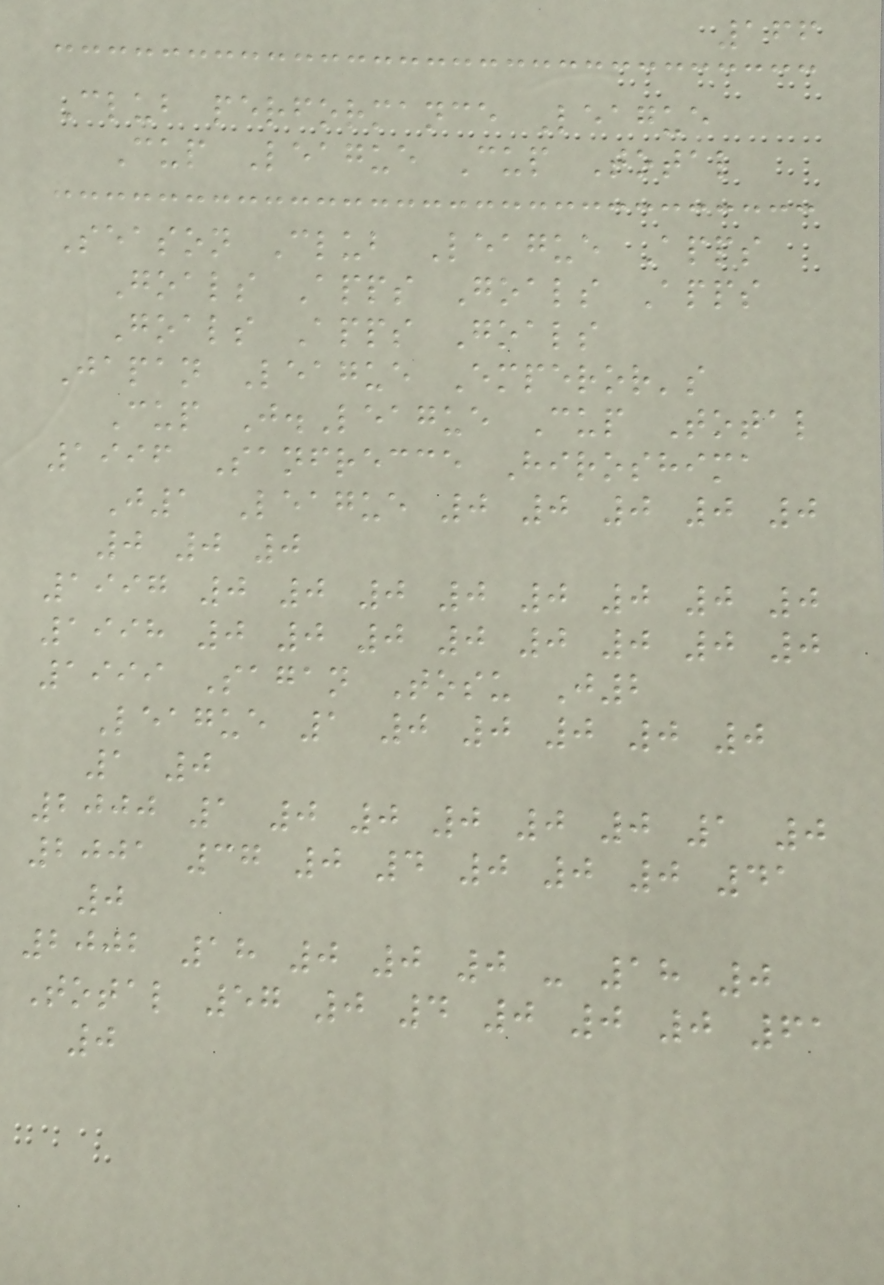166
Club performance League
Cup League Cup Total
Season Club League Apps
Goals Apps Goals Apps
Goals Apps Goals
Japan League Emperor's
Cup J.League Cup Total
1996 Sanfrecce Hiroshima
J1 League 0 0 0 0 0
0 0 0
1997 0 0 0 0 0 0 0 0
1998 0 0 0 0 0 0 0 0
1999 Sagan Tosu J2
League 1 0 0 0 0 0
1 0
2000 1 0 0 0 0 0 1 0
2001 37 0 4 0 0 0 41
0
2002 18 0 0 0 - 18 0
Total 57 0 4 0 0 0 61
0
